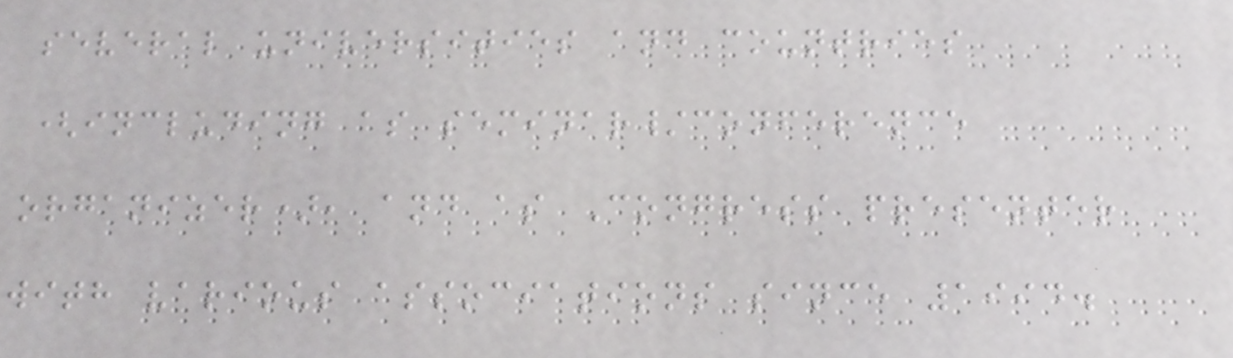several universities and countries
(including as seminar/conference
organizer), and as Congress presenter
with various associations since 1994.
